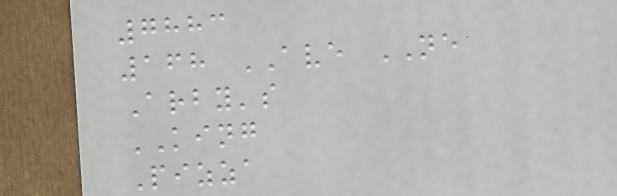7883
168 AVE NE
Arby's
KING
Pizza
